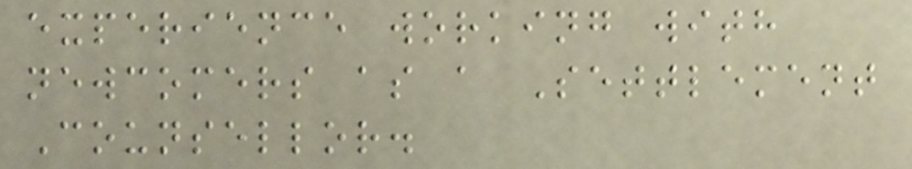experience working with
newcomers as a Settlement
Counsellor.
